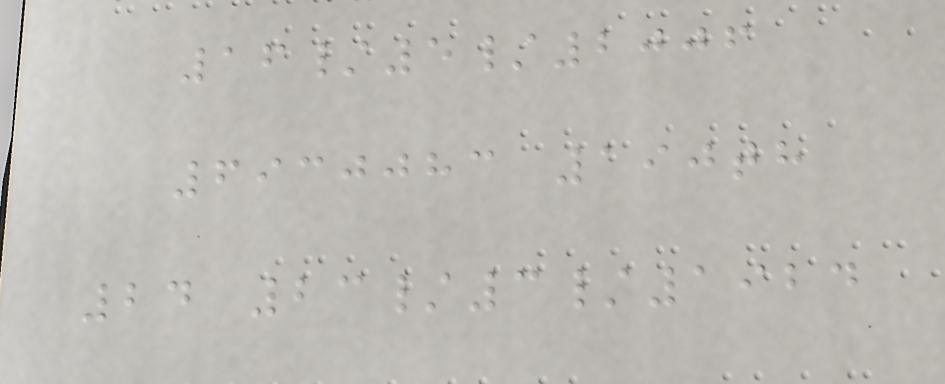16/5/2006
6930083 190th
24 23/3/1924
